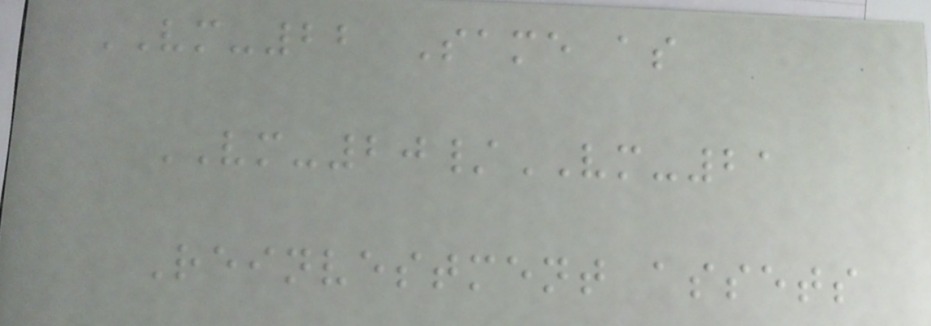VM-22 Same as
VM-20/VM-21
Reinvestment assets
